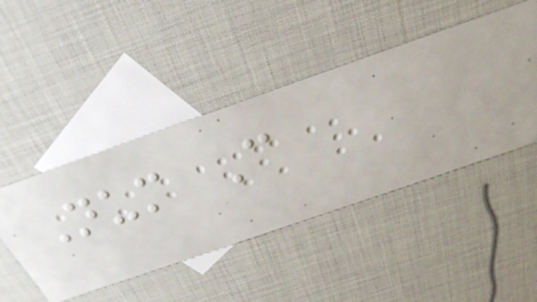Num C
